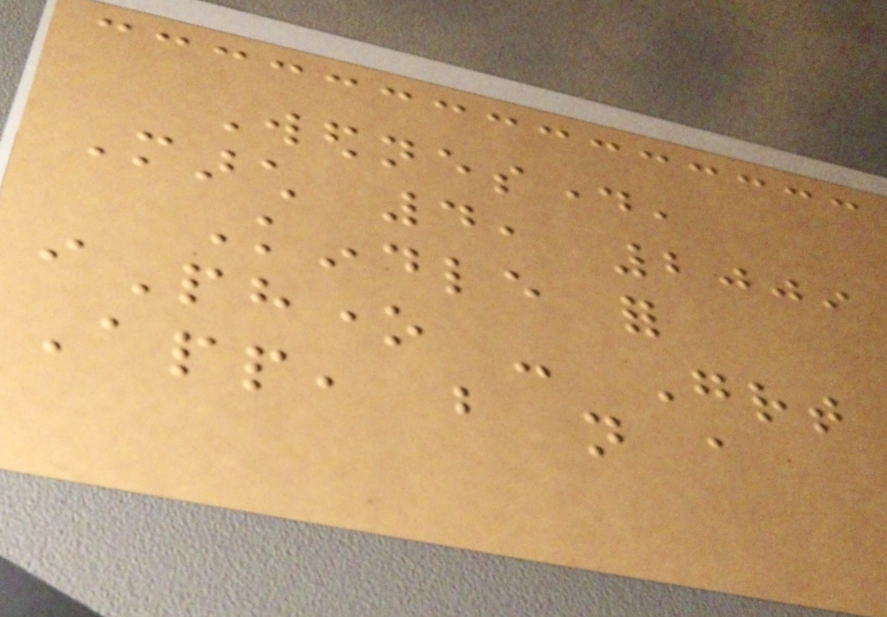Wednesday,
March 4, 2009
Kindle for
iPhone - Great
App, but not a
